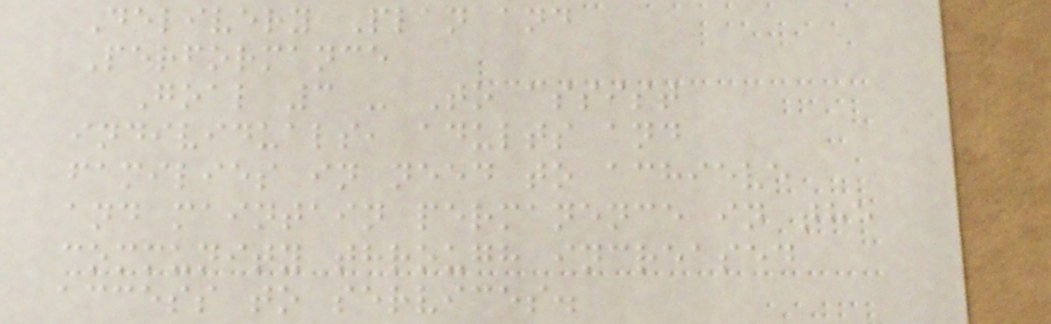Delivery Plan and
Performance
Goal 3 - To assist
individuals, adults and
families in need to achieve
and maintain permanence in the
community through increased
access to services.
